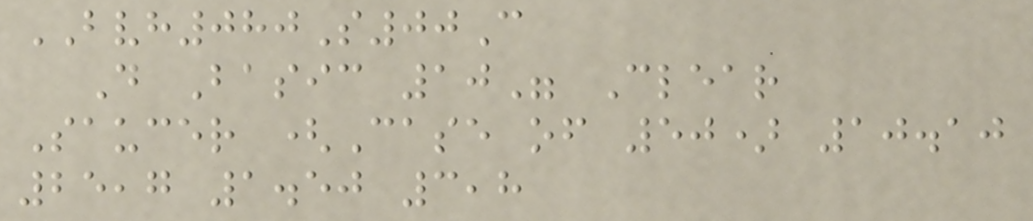BVH080S00C
D Basic 10" Clear
Saucer (Case of 50) 10.10
25,7 1.50 3,8
